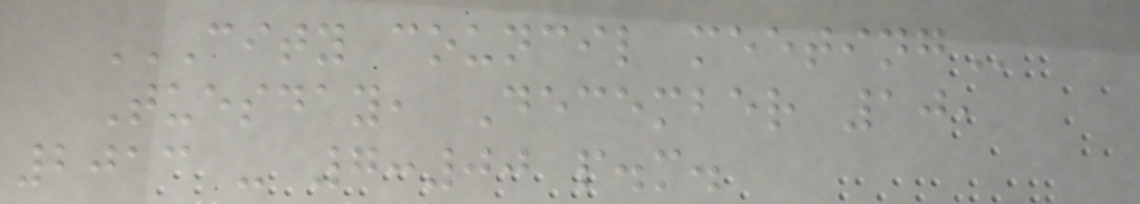CITY COUNCIL MEETING
Tuesday, December 10,
2013 - 7:00 p.m.
